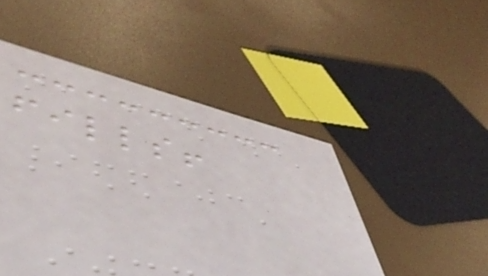fills!
